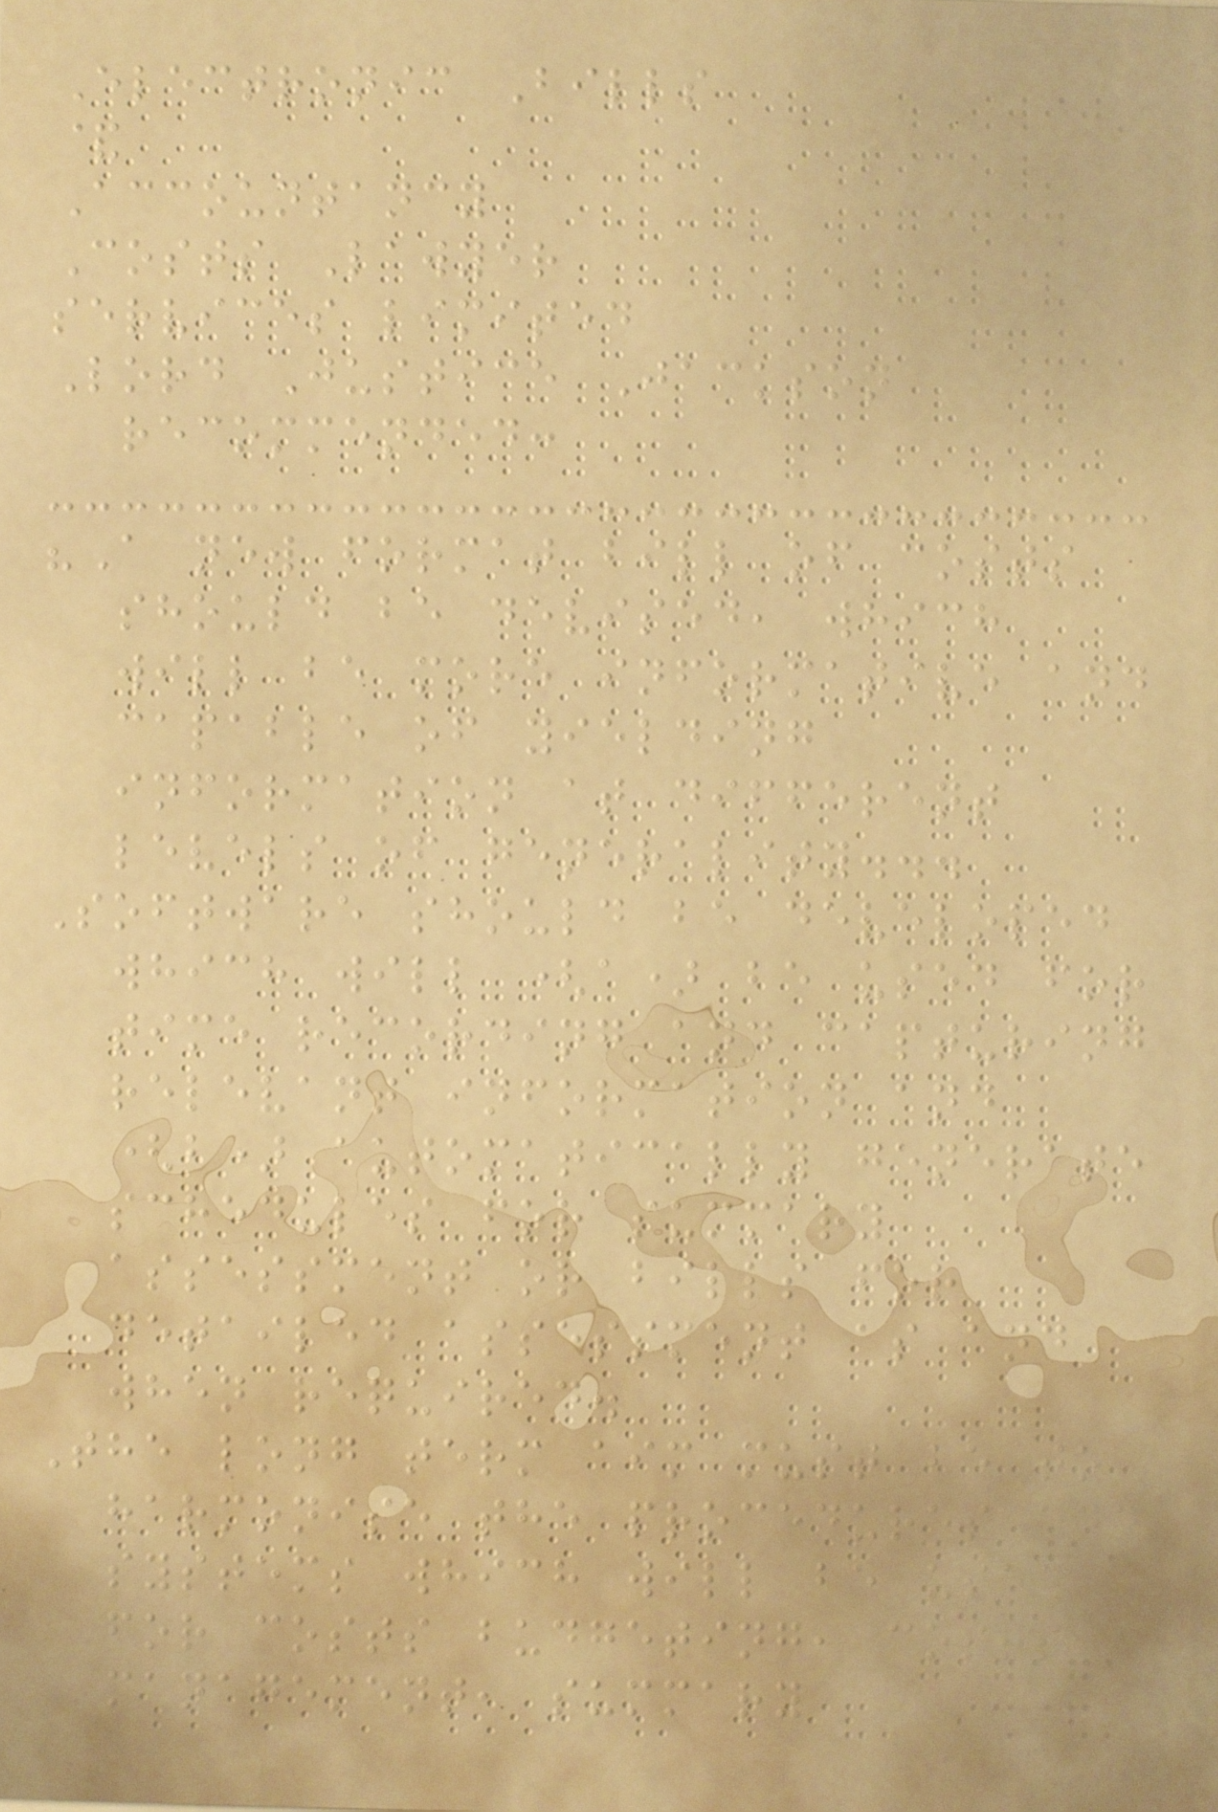Electronic Bills
&
Accountancy
Costs Lawyer
services limited
Lord Justice Jackson
recommended:
"A new format bill of costs
should be devised, which
will be more informative and
capable of yielding
information at different
levels of generality...
Software should be developed
which will (a) be used for
time recording and capturing
relevant information and
(b) automatically generate
schedules for summary
assessment or bills for
detailed assessment as and
when required.
The long term aim must be to
harmonise the procedures and
systems which will be used
for costs budgeting, costs
management, summary
